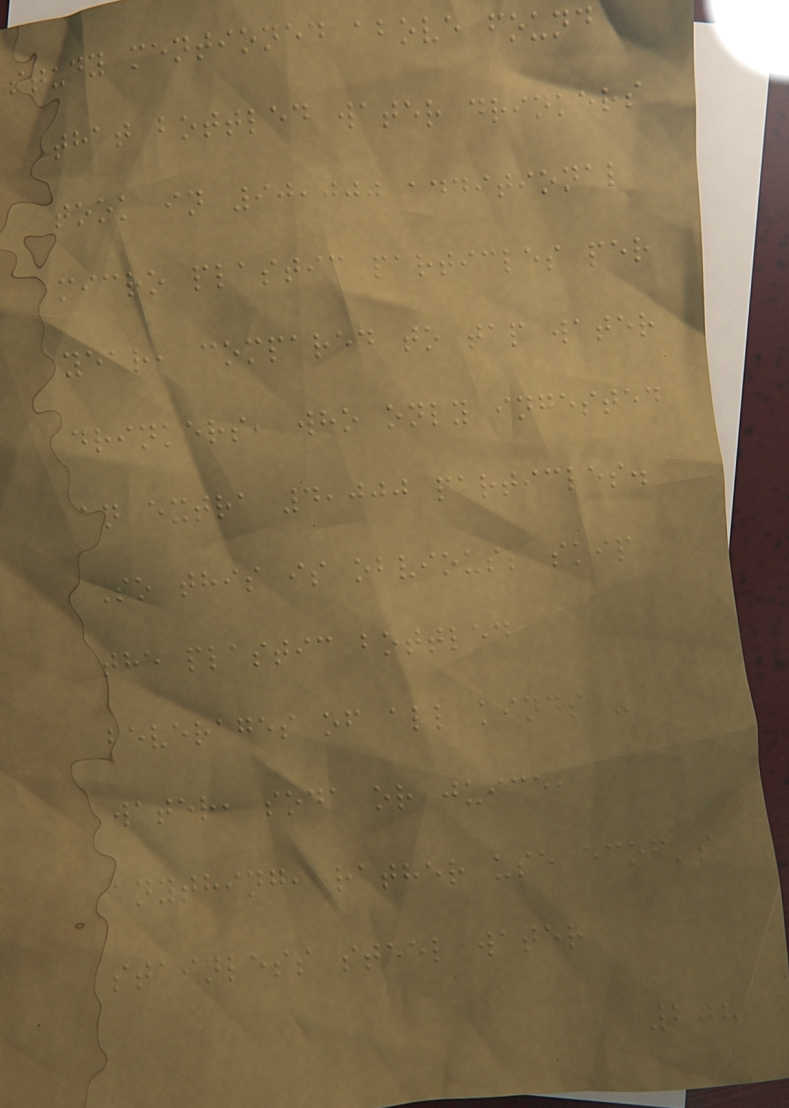study mentioned above found
that bottled water drinkers
took in 90,000 additional
micro plastic particles per
year, compared to tap water
drinkers, who only ingested
an extra 4,000 particles.
So this is obvious; skip
the plastic bottled
beverages of all kinds -
water, soda or juice,
anything, rather use ecof's
stainless steel water
208
